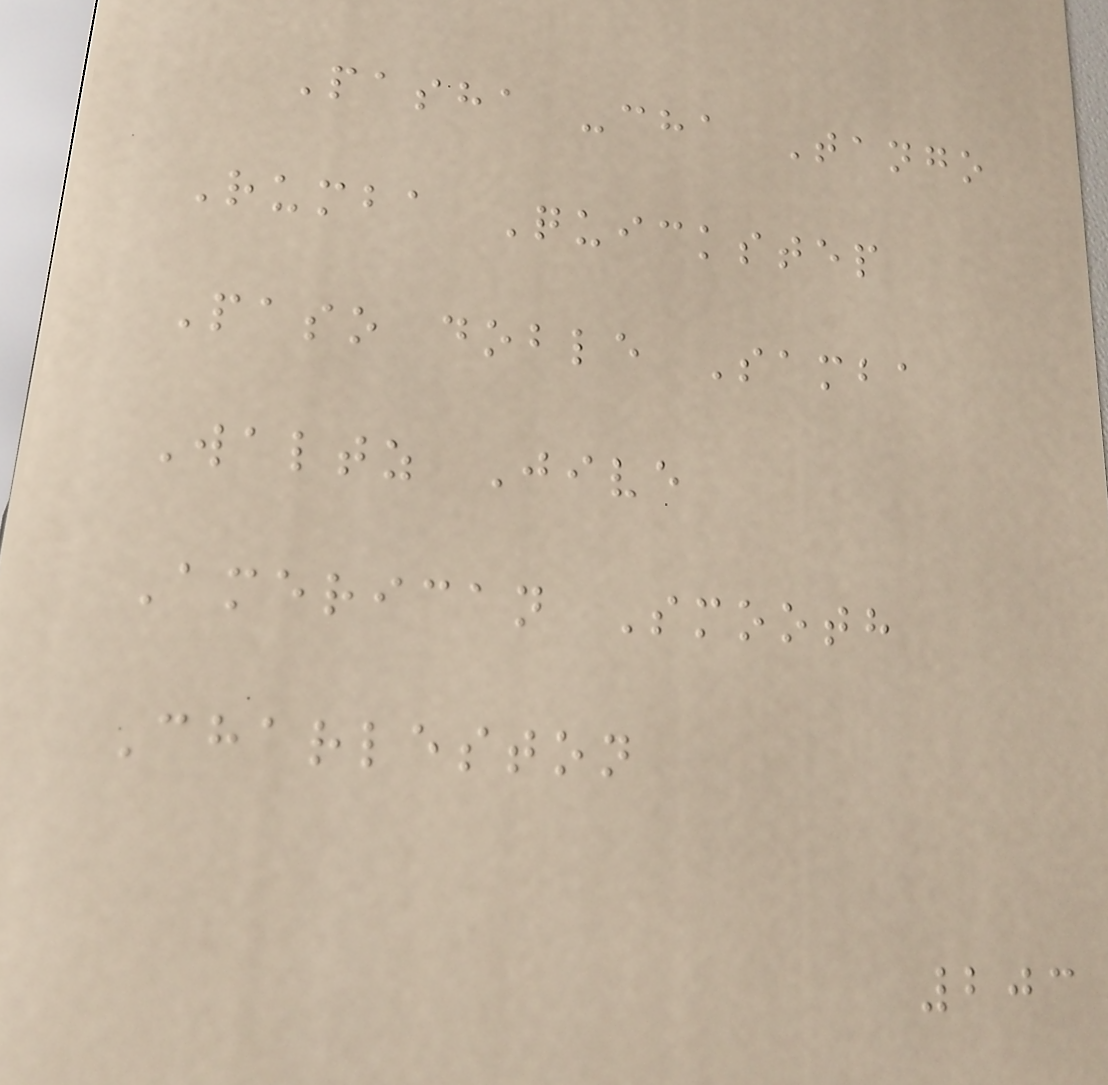Pasha -cha Tango
Rumba Quickstep
Paso doble Samba
Waltz Jive
American Smooth
Charleston
203
